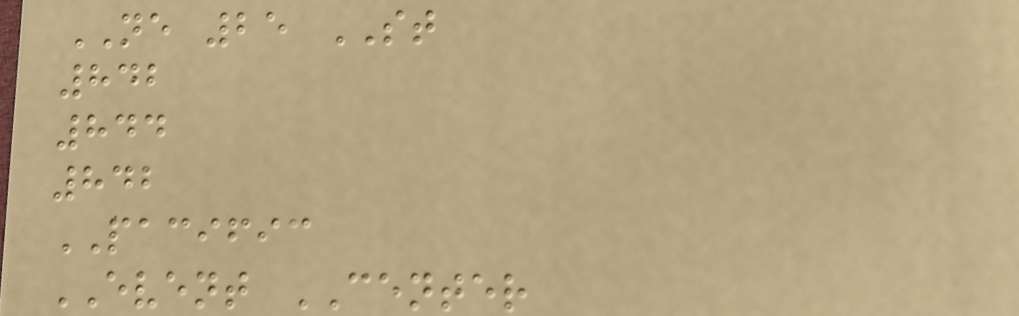NE 25 ST
842
844
842
PACIFIC
EVENT CENTER
